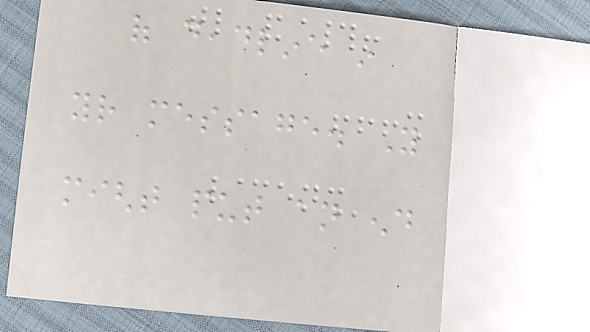of deadline in
your message. You
might put an end
